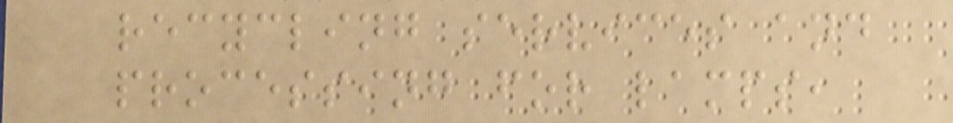recycling services and
processing for lamps,
